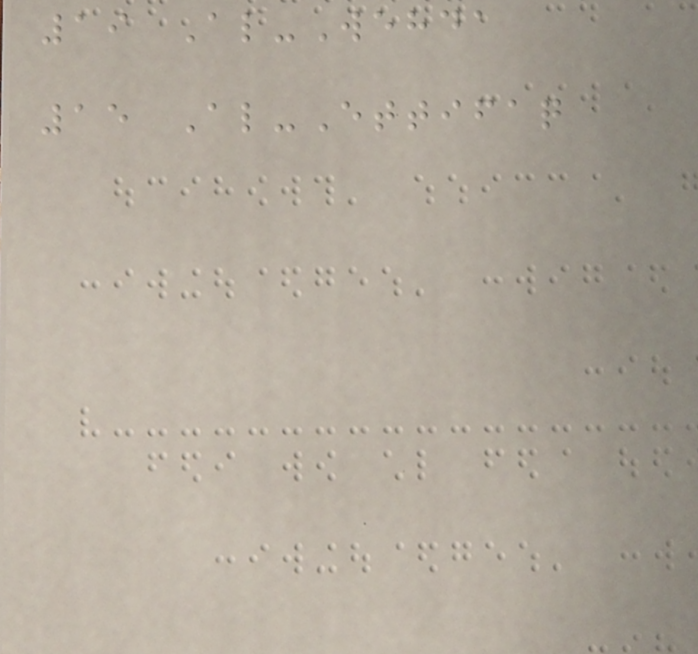19 Al-Wehda
15 Al-Ettifaq
